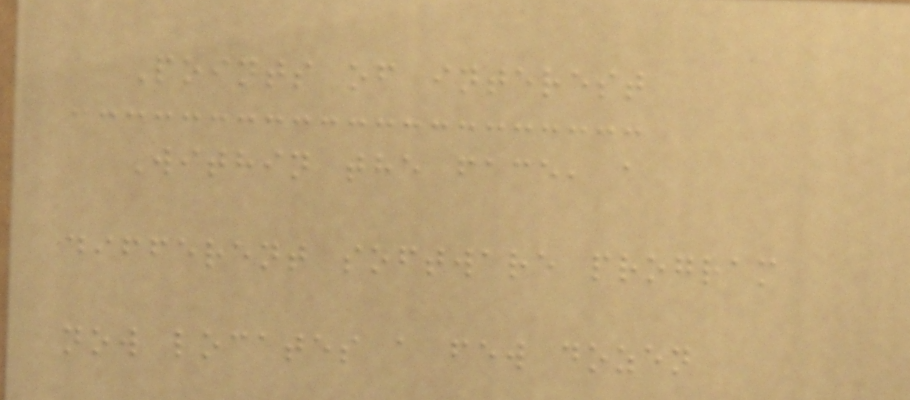Points of interest
Within the face, a
different software program
now locates a few dozen
